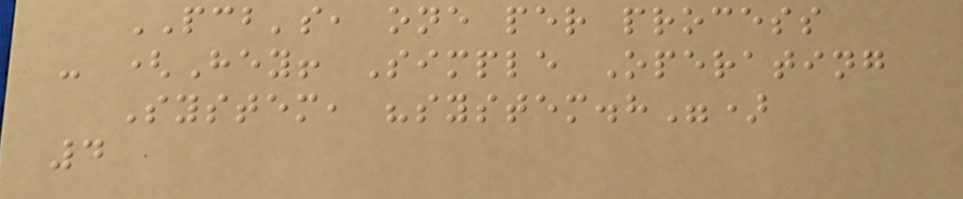PCB's, one per process
- (Hey! Simple Operating
System, "system.h")
4
